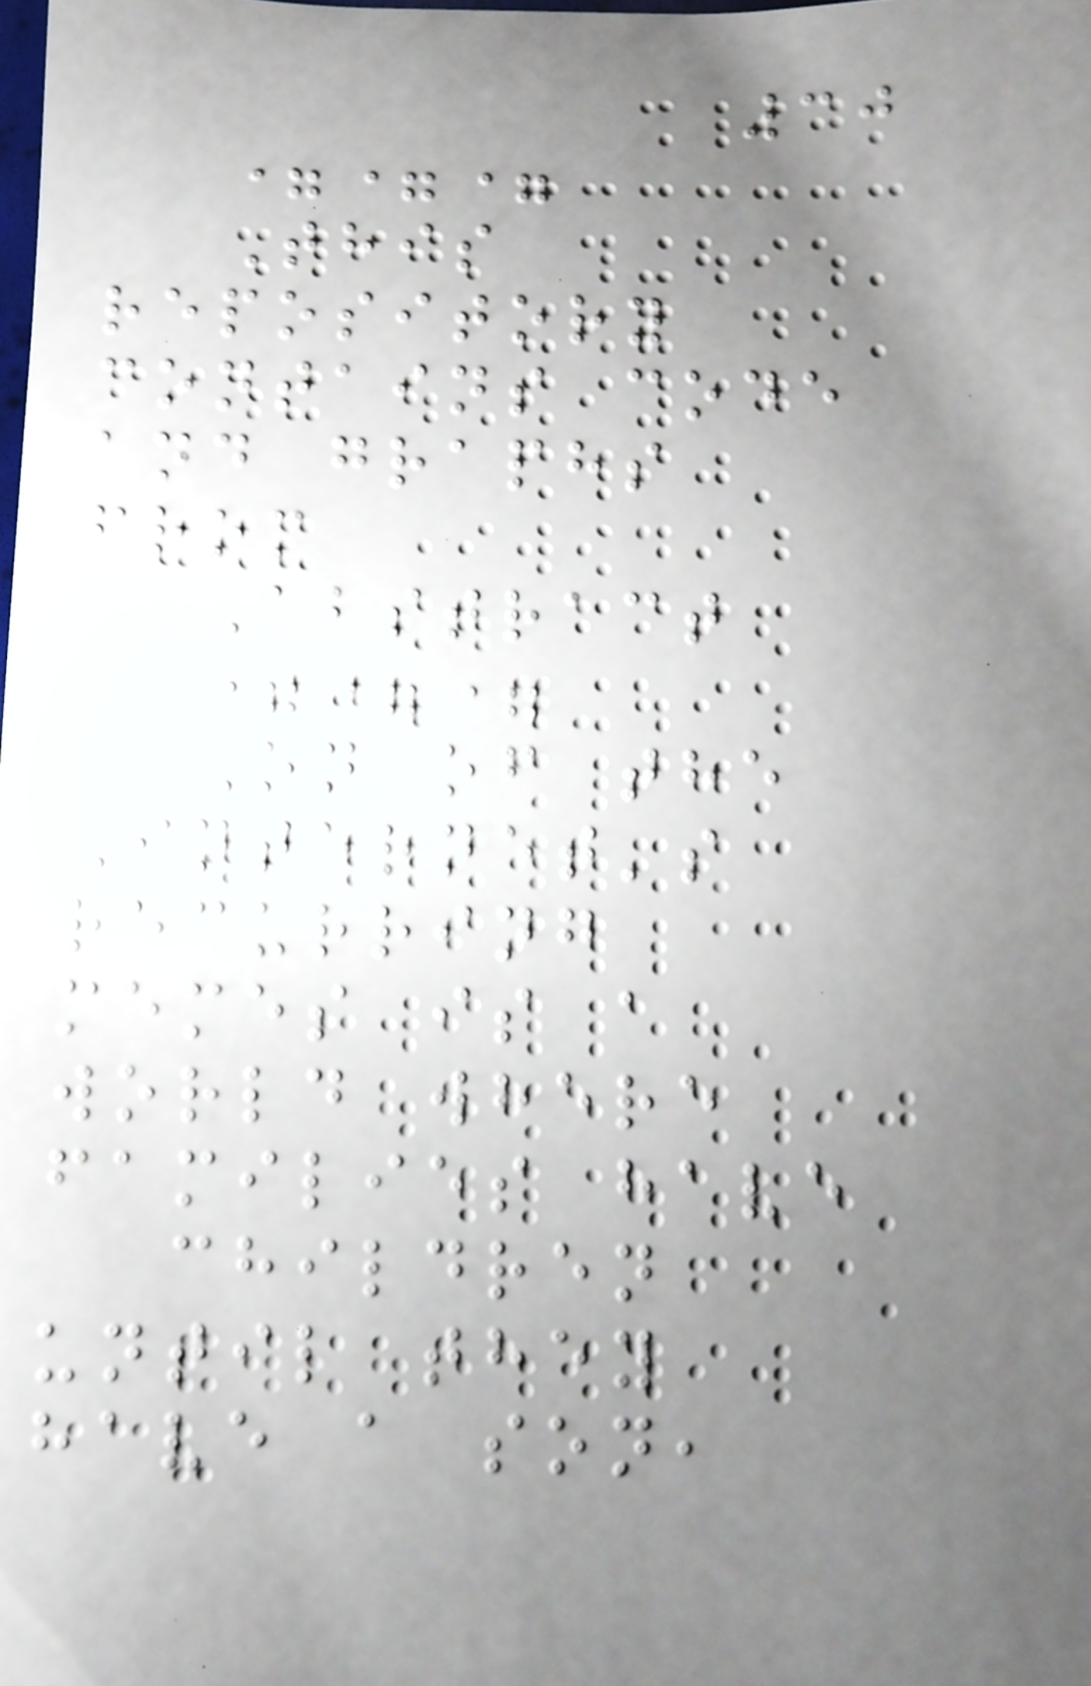30
===
This
repository
contains code
and graphs
from
Abstract
===
On of the
Internet's
recurring
memes is a
world where
families have
children
until they
have a son,
